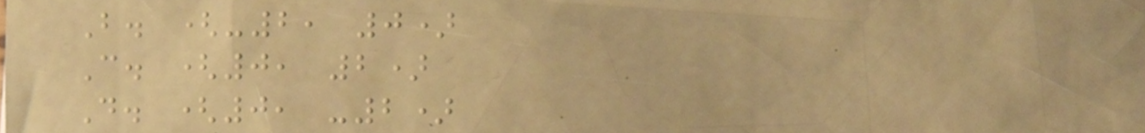B. (-2, 0)
C. (0, 2)
D. (0, -2)
